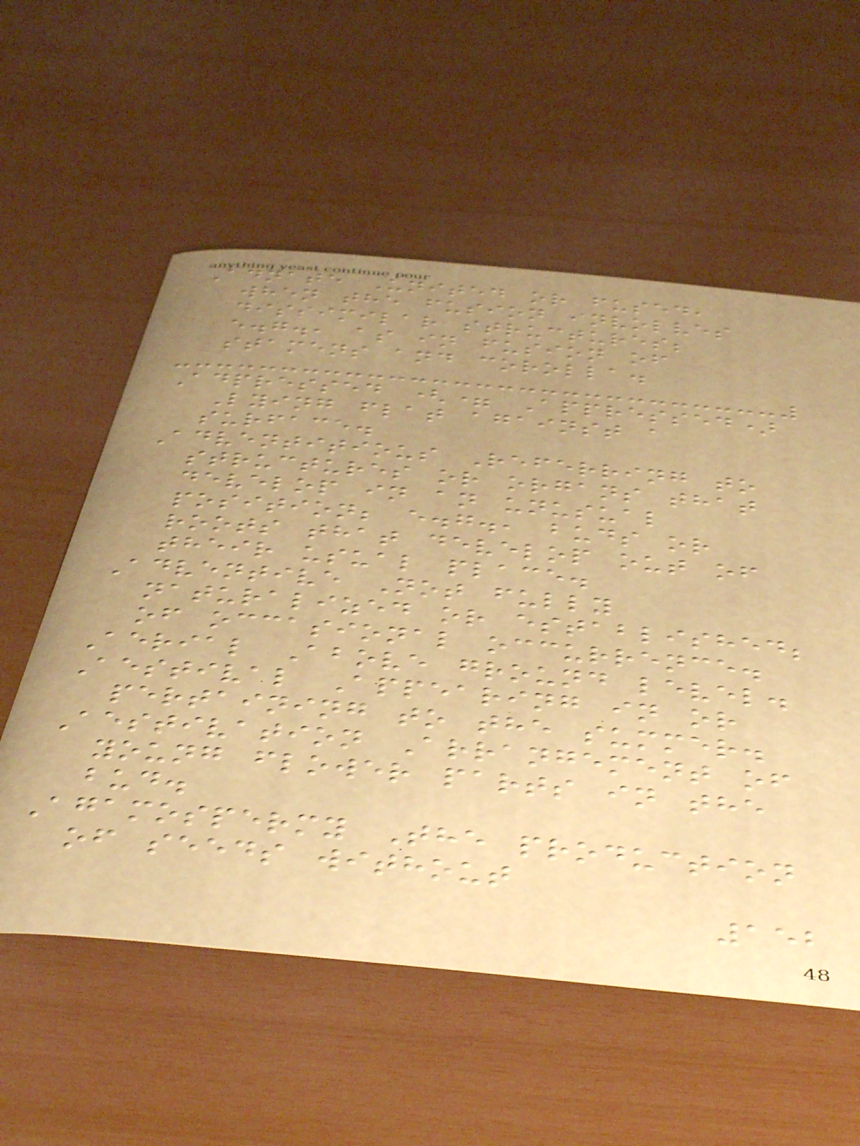Adnate United or fused,
when the fusion involves
dissimilar structures;
e.g., as in fusion of
stamens and corolla.
Adpressed (= Appressed)
Lying flat against a
surface.
Adventitious Referring to
structures or organs that
develop in an unusual
position; e.g., buds or
roots that develop out of
their usual place.
Adventive Not fully
naturalized or established;
of occasional occurrence.
Aerial Above ground level.
Aestival Appearing in or
pertaining to the summer.
Aestivation Arrangement of
young flower parts in the
bud.
Agamospermy The production
of seeds without
152
